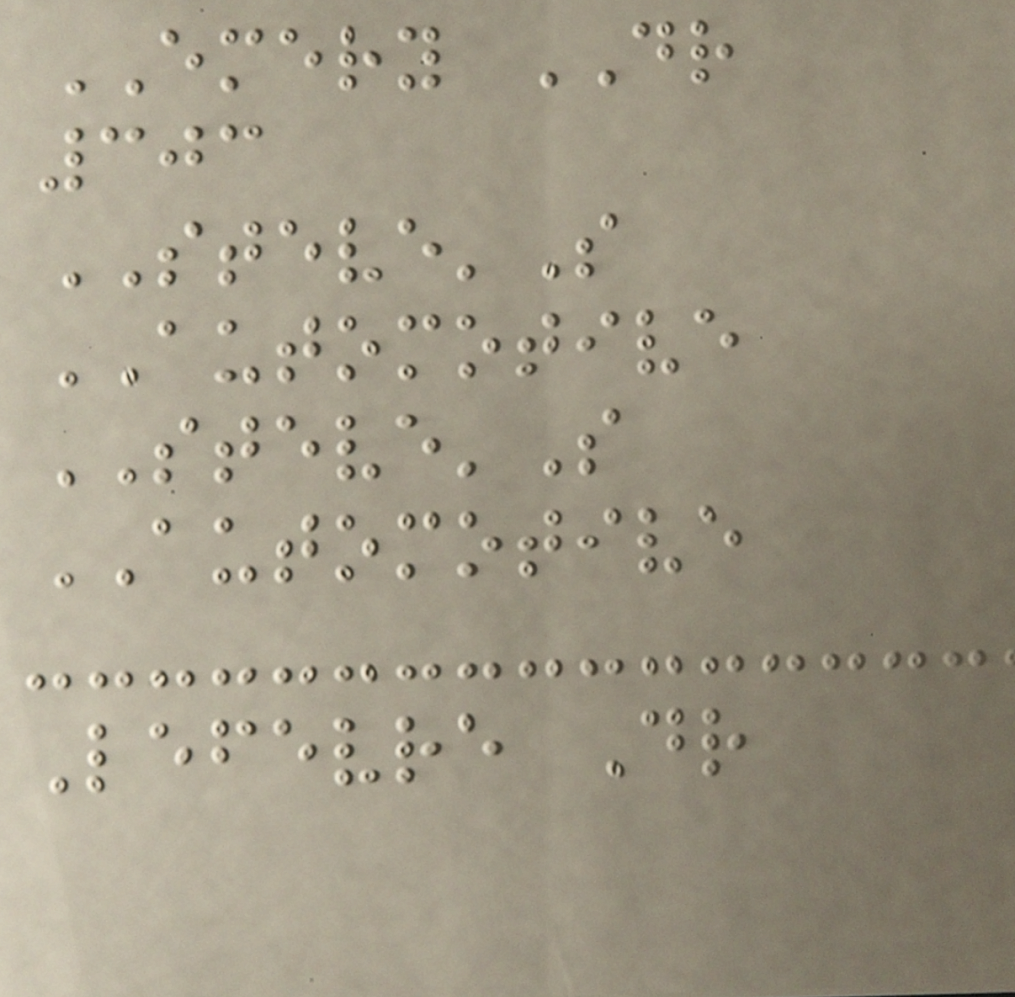EMERY DR
303
STEVE'S
AUTOMOTIVE
STEVE'S
AUTOMOTIVE
Lefevre Dr
